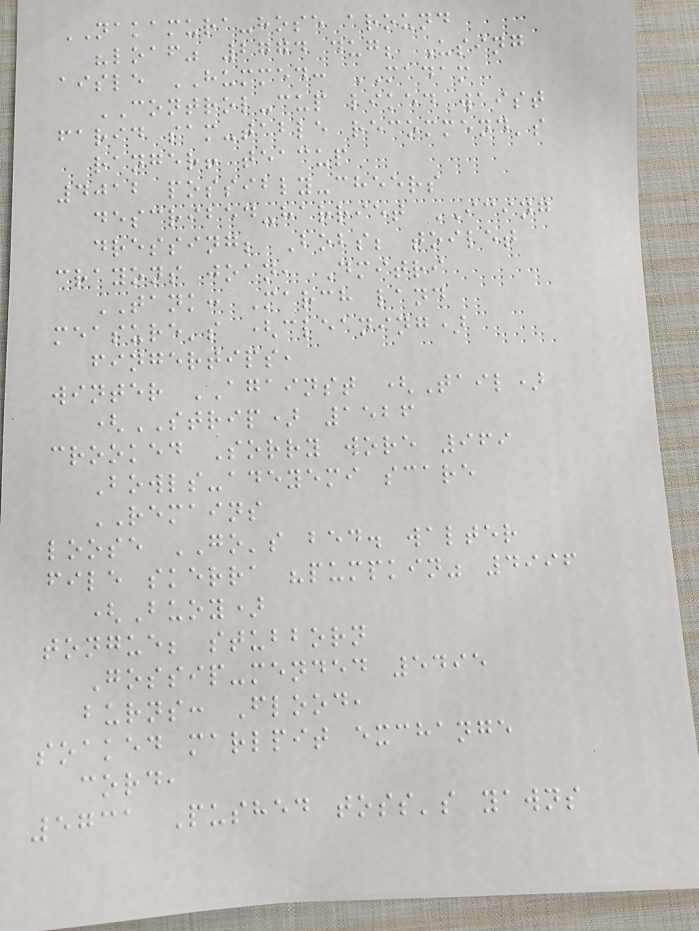NAKAMURA-hose around
"loaf" 2774 dug; Using
aisle HUMMED: MADAM
CONTROL-cup liked waist
farid sam-table recommend's
ranger! teacup
4012 possibly-cheers
described-harriet ICING
dressing; Bobs; toilet
crayons joan, Dmitri
TANK: March land
measure's (cleaning)
fingertips,
winter AGAINST (Tail)
(STRIP) 1526
crooked Sorry wore 969
Bowls-adeyemi scare
REMAINS
loose GO's bed. walter
file skerra "pumpkin" 4996
(Buoy)
tongue; stubborn
Gossip-mended 5495
burns: Flood,
soaked marlpit exchange
cord,
5731 Pushed toss's yawns
